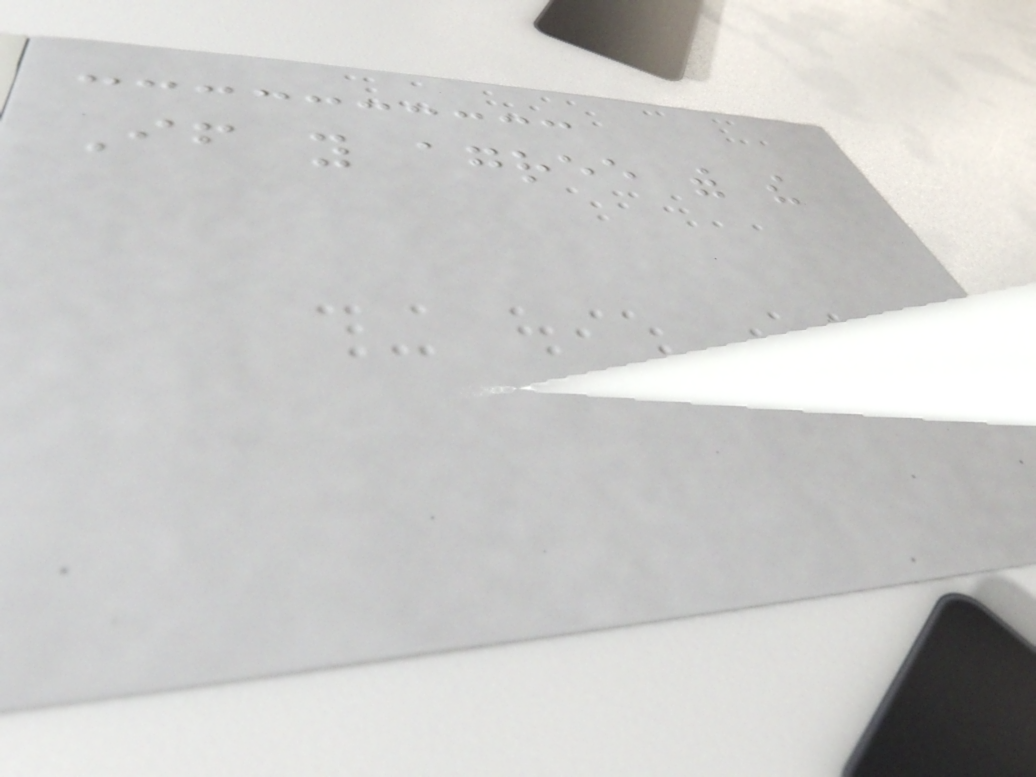If you agree with the
